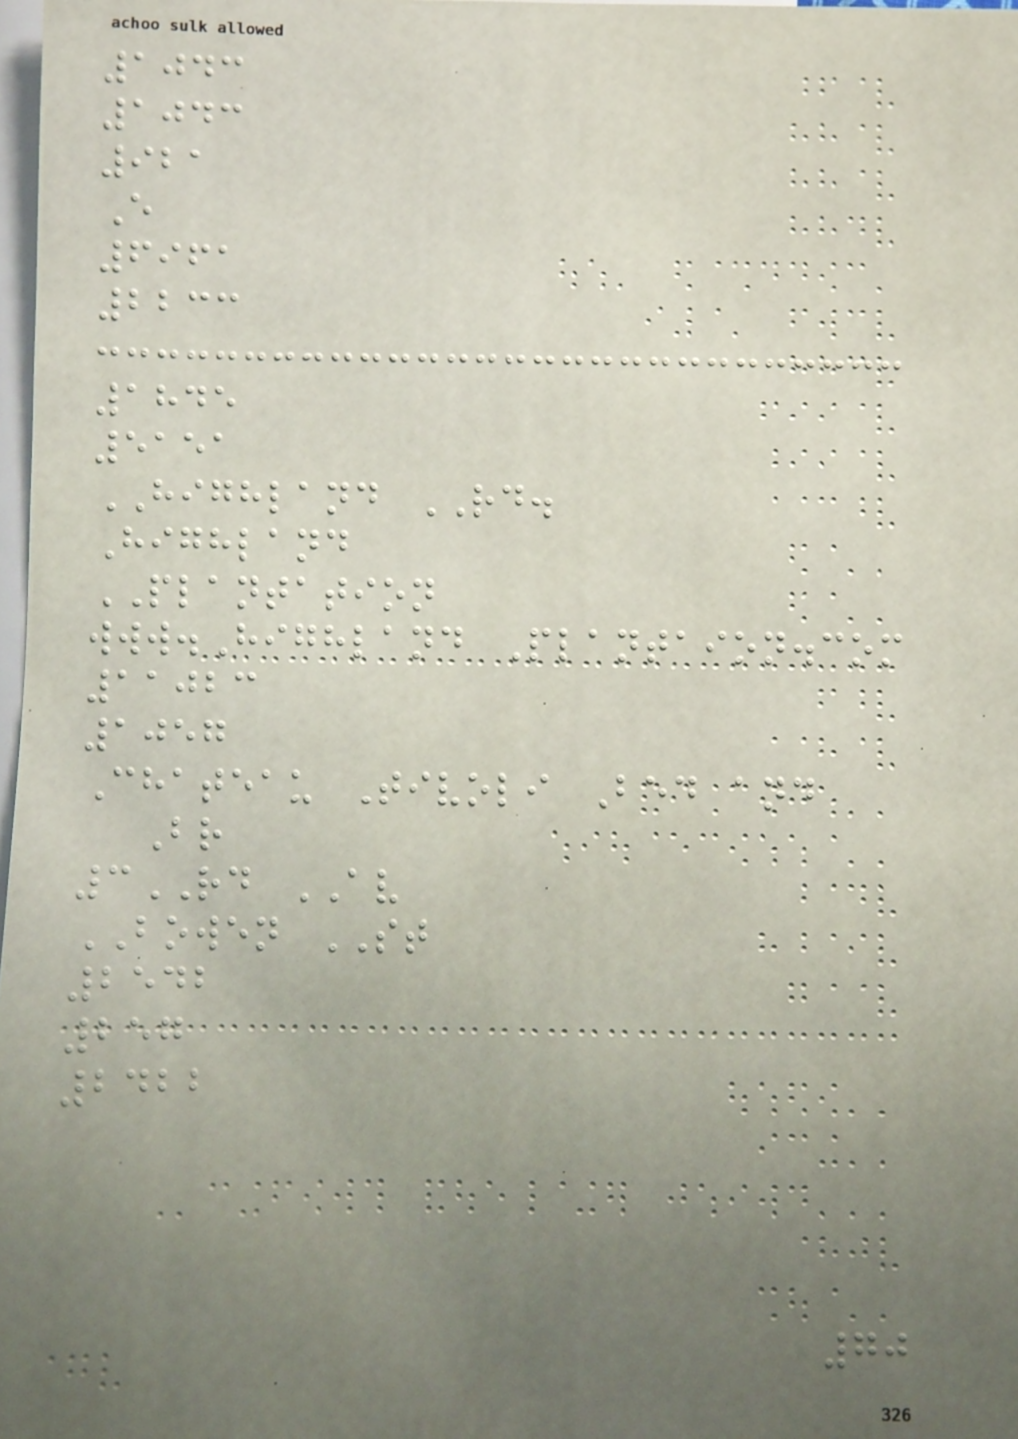1043
1043
921
E
6961
2233
1845
5151
HIGHLAND RD.
Highland
PLANTATION
www.Highland Plantaion.com
11023
1057
Chateau Tivoli Bed and
Br
3RD AV
BOWEN ST
2542
257
2422
70
